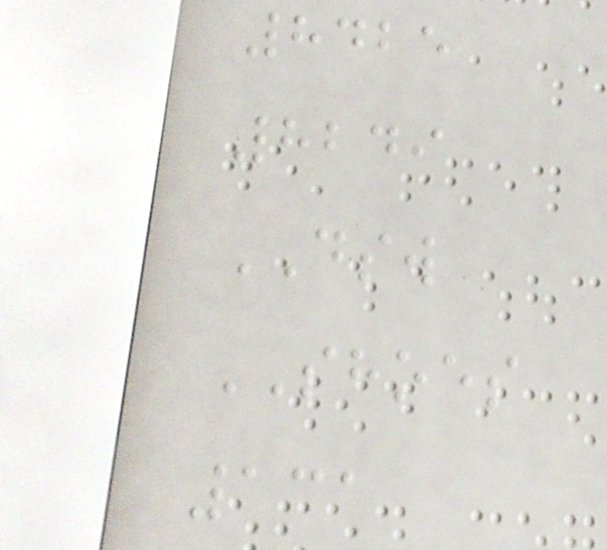8425
8249
DSW
SHOES
131
